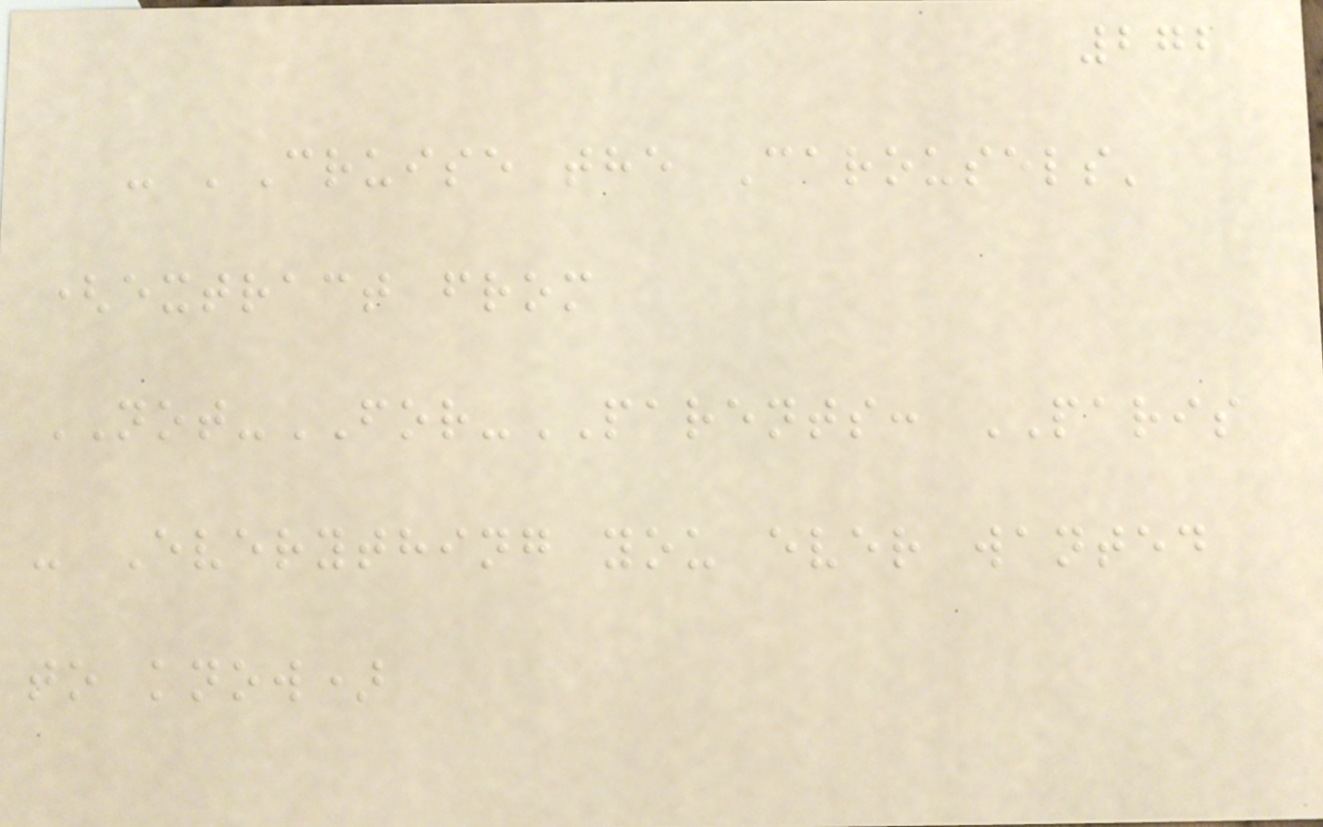272
- 'Cruise the Carousels'
(extract from
NOT-FOR-PARENTS: PARIS
- Everything you ever wanted
to know)
